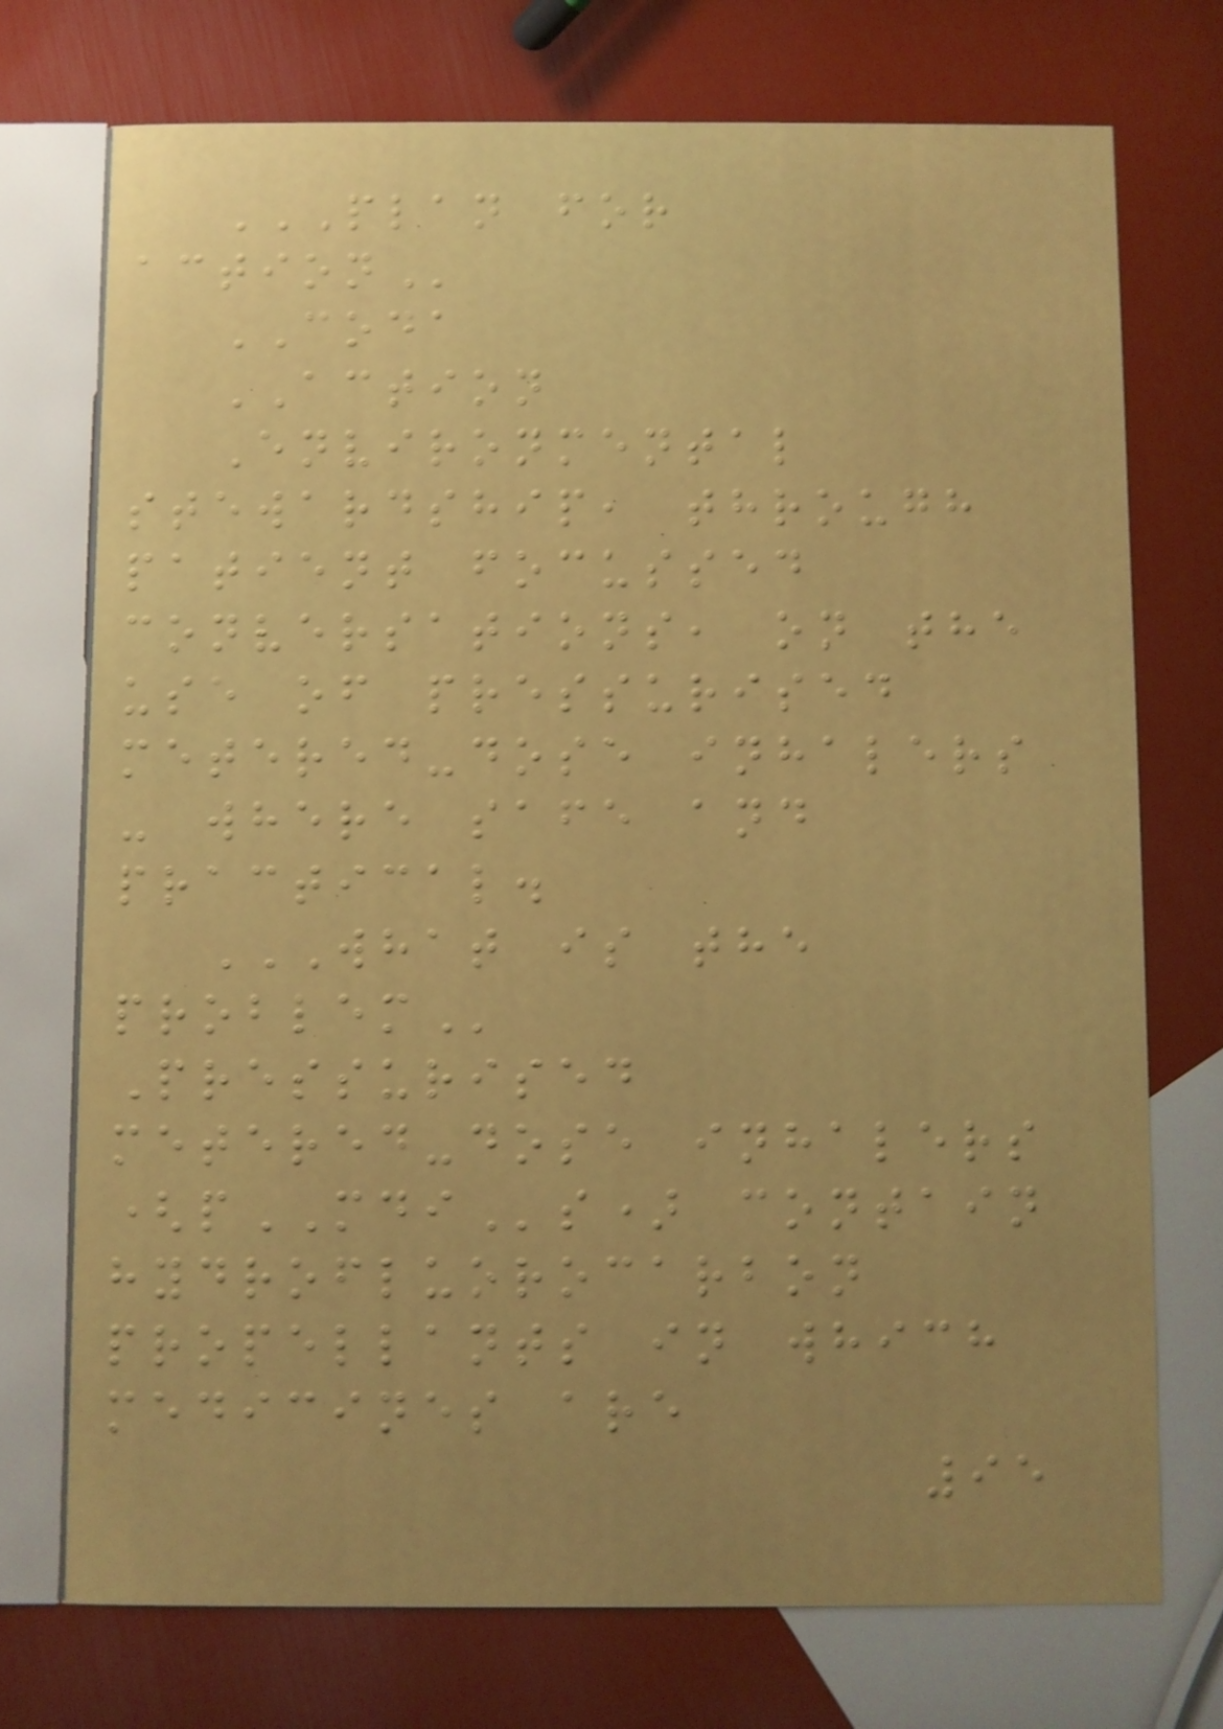PLAN FOR
ACTION
CODA
ACTION
Environmental
stewardship, through
patient focussed
conversations, on the
use of pressurised
metered-dose inhalers
- where safe and
practical.
WHAT IS THE
PROBLEM
Pressurised
metered-dose inhalers
(pMDIs) contain
hydrofluorocarbon
propellants in which
medicines are
95
